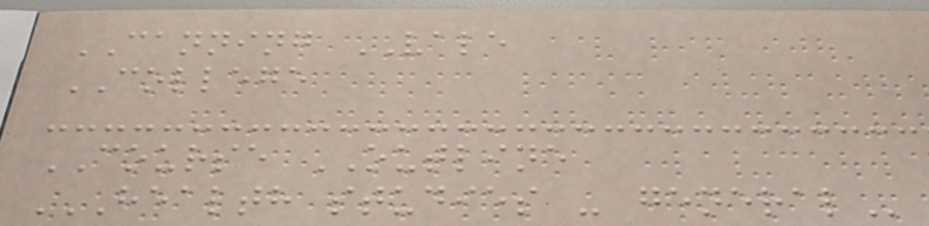CANNING VALE
COLLEGE
COURSE OUTLINE
HEALTH STUDIES - GENERAL
